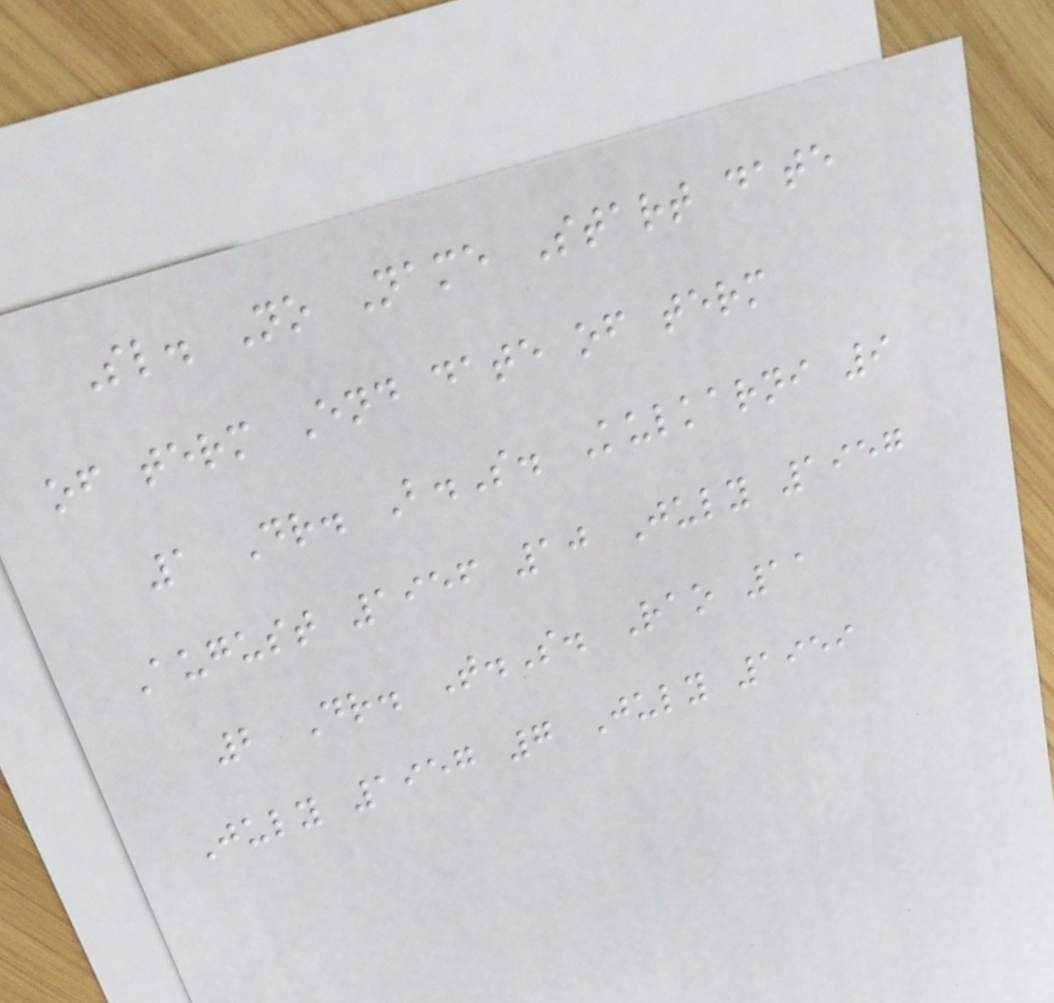Sl. No Name Start date
of term End date of term
1 Dr. B.S. Kulkarni 9
August 1956 10 July 1957
2 Dr. T.S. Rao 11
July 1957 7 July 1959
